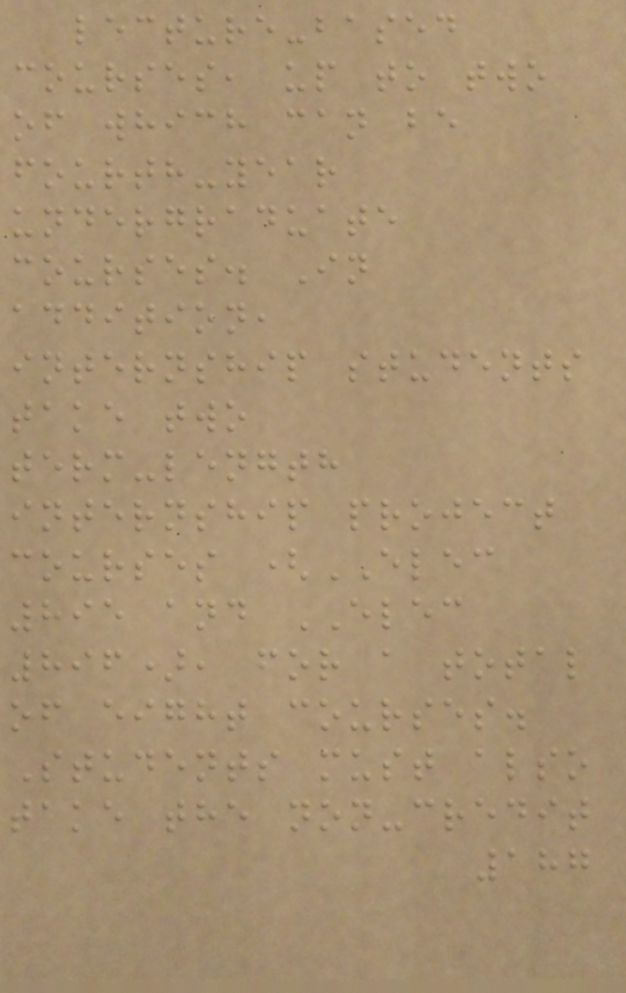lecture-based
courses, up to two
of which can be
fourth-year
undergraduate
courses. In
addition,
internship students
take two
term-length
internship project
courses (ELEC
895 and ELEC
896), for a total
of eight courses.
Students must also
take the non-credit
187
